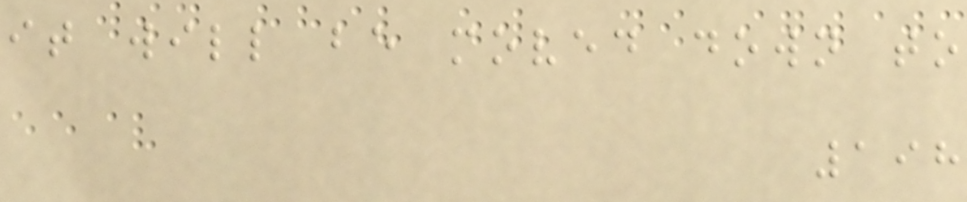it will be moved down to
198
